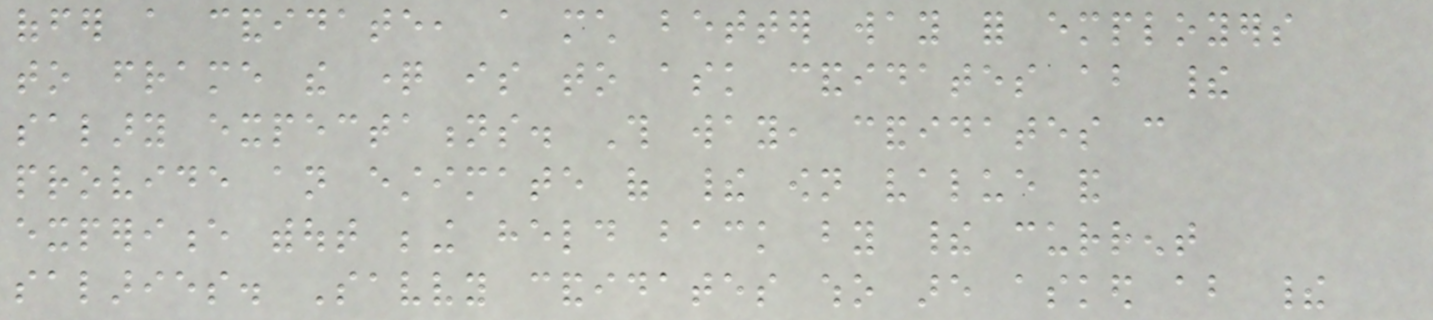offer a candidate, a much better way for employers
to frame the question is to ask candidates about their
salary expectations. This way, candidates can
provide an estimate of their own value and
experience without being held back by their current
salaries. Savvy candidates who are asked about their
